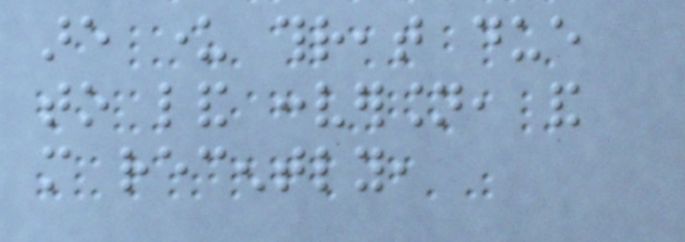are under threat due
to land conversion, and
more recently,
